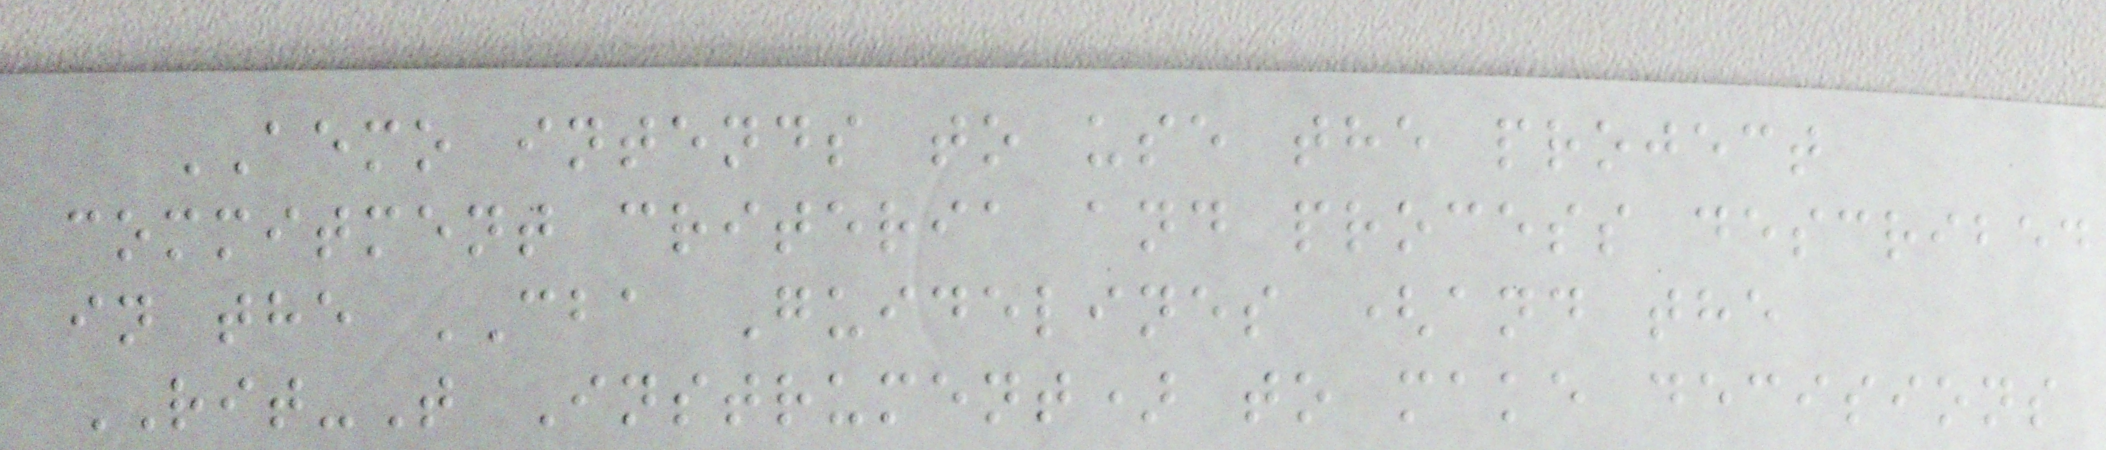AEMO intends to use the project
commitment criteria and process described
in the CBA Guidelines (and the
RIT-T Instrument) to make decisions
